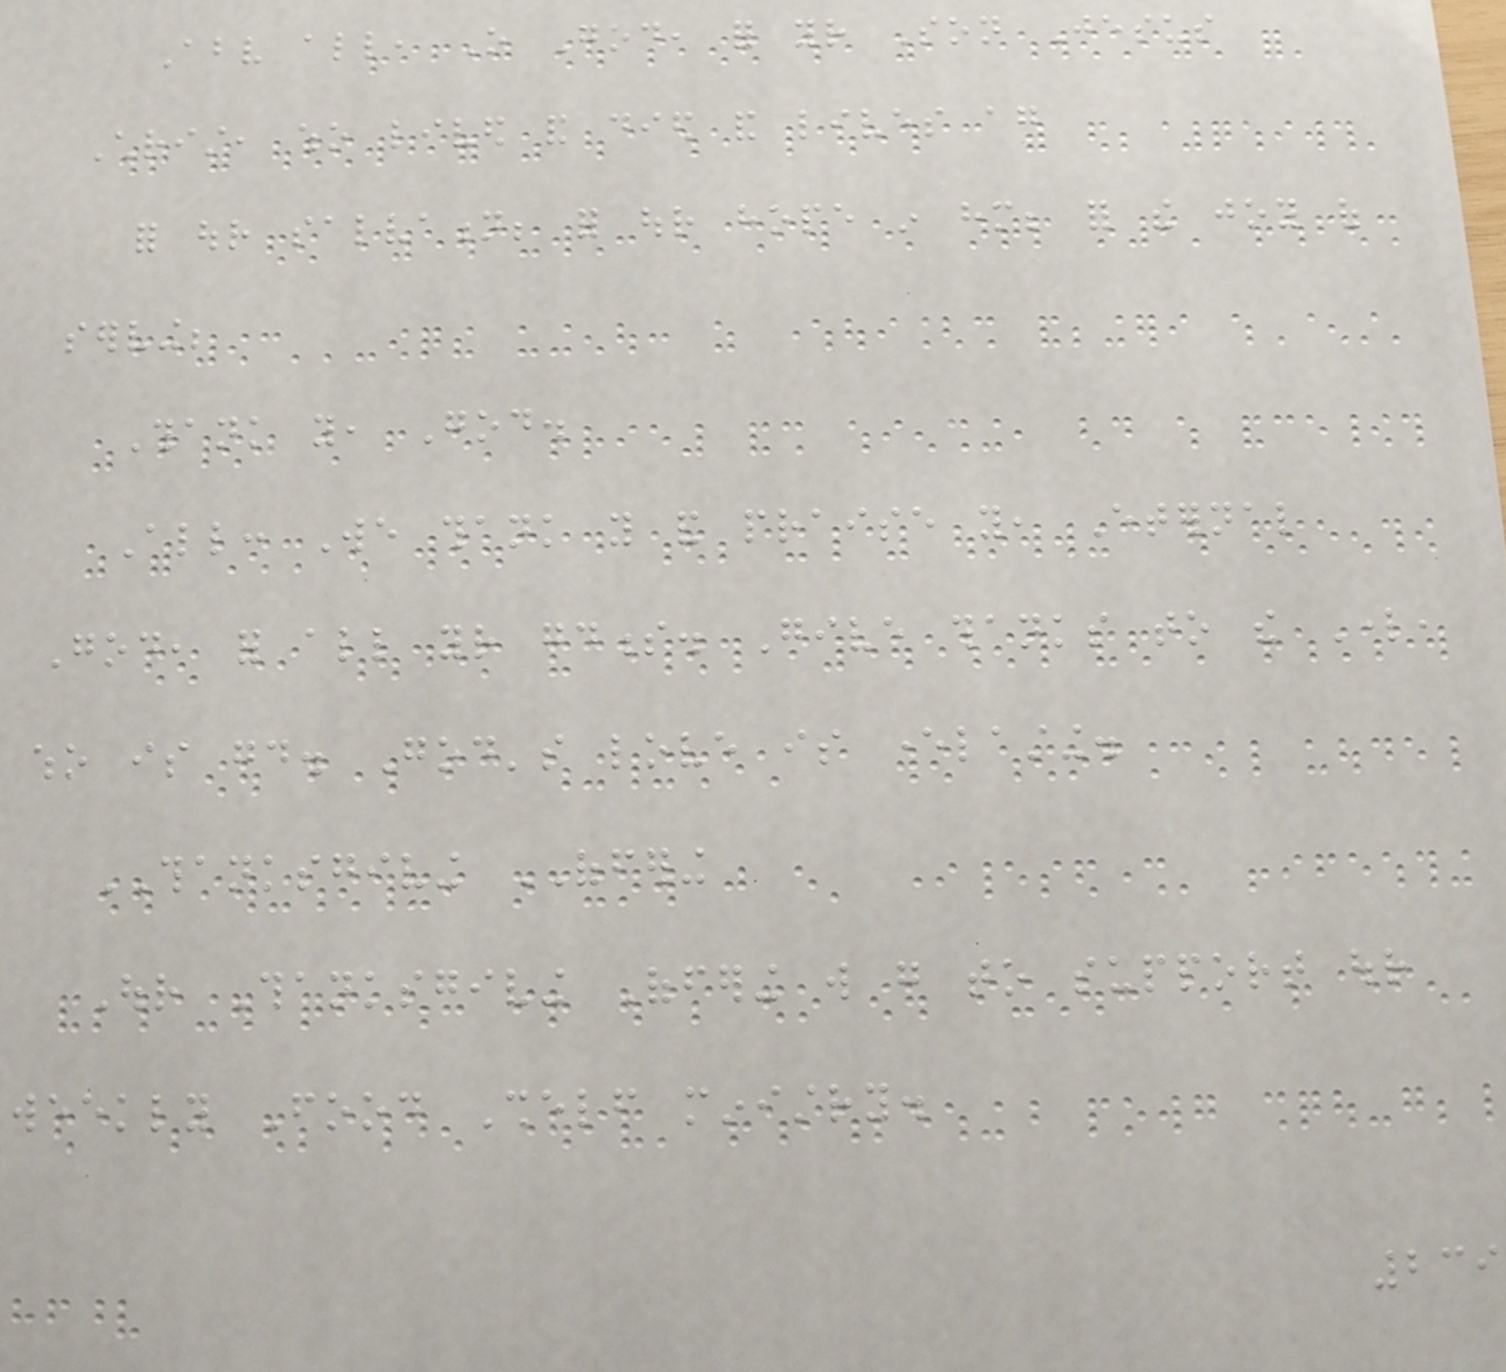Above all, O God, for your Son Jesus
Christ, who lived and died and lives again
for our salvation; for our hope in him; for the joy of
serving;
Thank you, God.
All: We thank you and praise you, Eternal
God, for all your goodness. Give thanks to the Lord,
who is good. God's love is everlasting.
THANKSGIVING OFFERING
Our Thanksgiving Offering will go to support our
weekly Food Shelf ministry.
239
